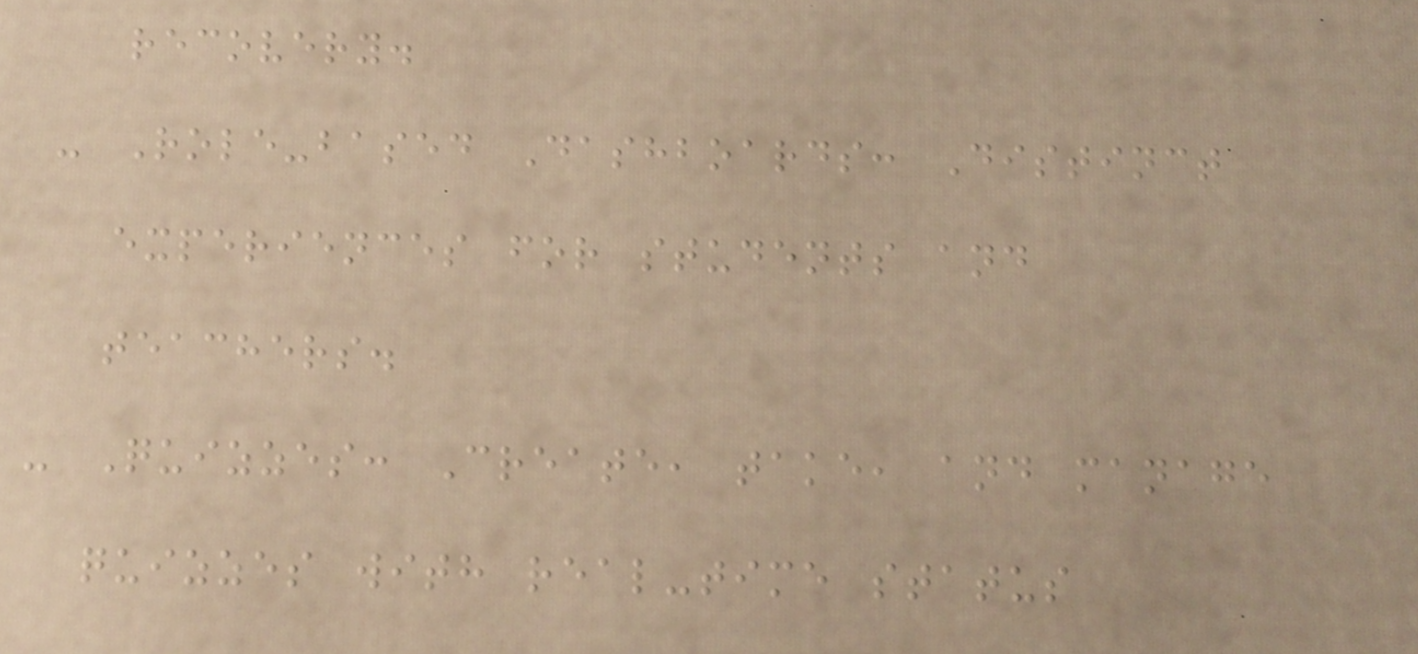recovery.
- Role-based Dashboards: Distinct
experiences for students and
teachers.
- Quizzes: Create, take, and manage
quizzes with real-time status
